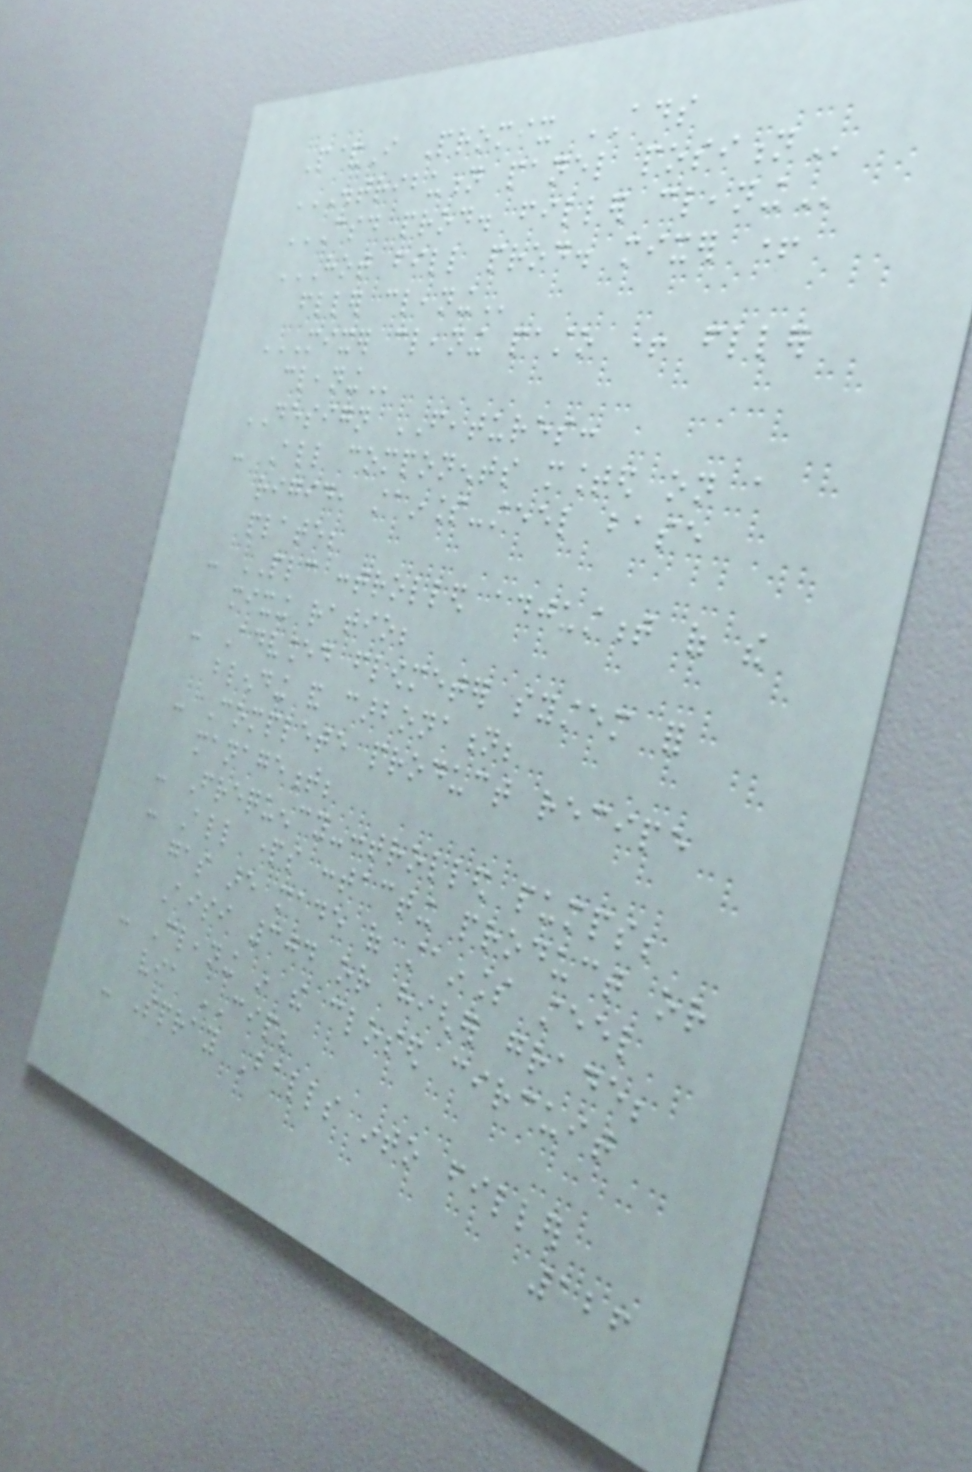P&I Promix ADS
DISTRIBUTION PANEL POSITION
CSD PROD. FILLER CLEANING
HOT FILL PROD. MIXER +
FLLER CLEANING
MIXER CLEANING PASTO + FLLER
CLEANING
DESIGN FEATURES:
- All components mounted on a
rigid, stainless-steel base
plate;
- PLC controlled adjustment of the
mixing ratio;
- Advanced flowmeter system for
blending and carbonation;
- Complete product recipe
management;
- Frequency-controlled pumps;
- All parts contacting product or
gas are made of stainless steel
Aisi 304 or higher grade;
- Cleaning in the closed circuit
via CIP;
- Spray Balls into filler
126
